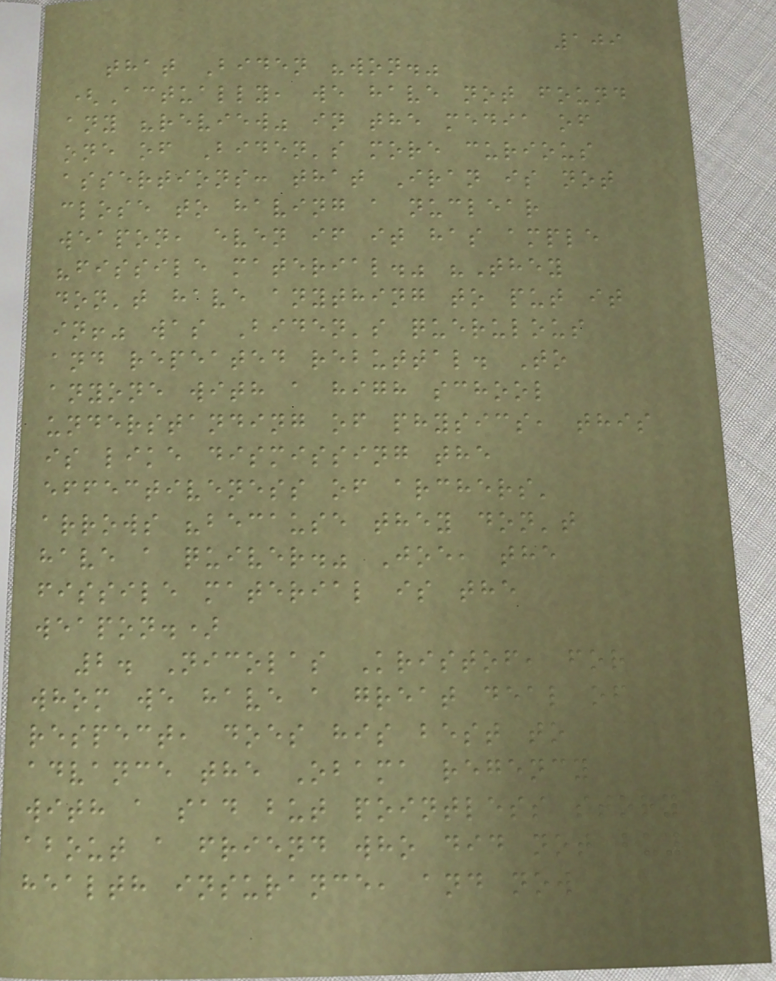109
that Biden "won."
(Actually, we have not found
any "review" in the media of
one of Biden's more curious
assertions: that Iran is not
close to having a nuclear
weapon, even if it has ample
"fissile material." "They
don't have anything to put it
in!" was Biden's querulous
and repeated rebuttal. To
anyone with a high school
understanding of physics, this
is like dismissing the
effectiveness of archers'
arrows "because they don't
have a quiver." Joe, the
fissile material is the
weapon.)
2. Nicolas Kristof, for
whom we have a great deal of
respect, does his best to
advance the Obama regency
with a sad but pointless story
about a friend who did not buy
health insurance, and now
